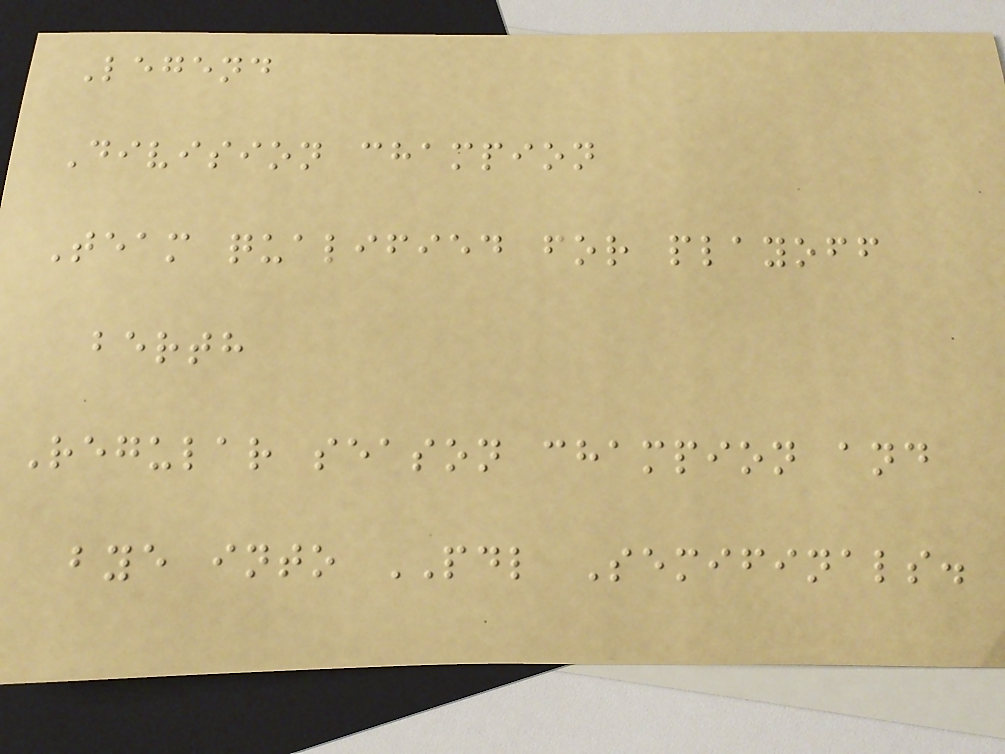Legend
Division champion
Team qualified for playoff
berth
Regular season champion and
bye into PDL Semifinals.
